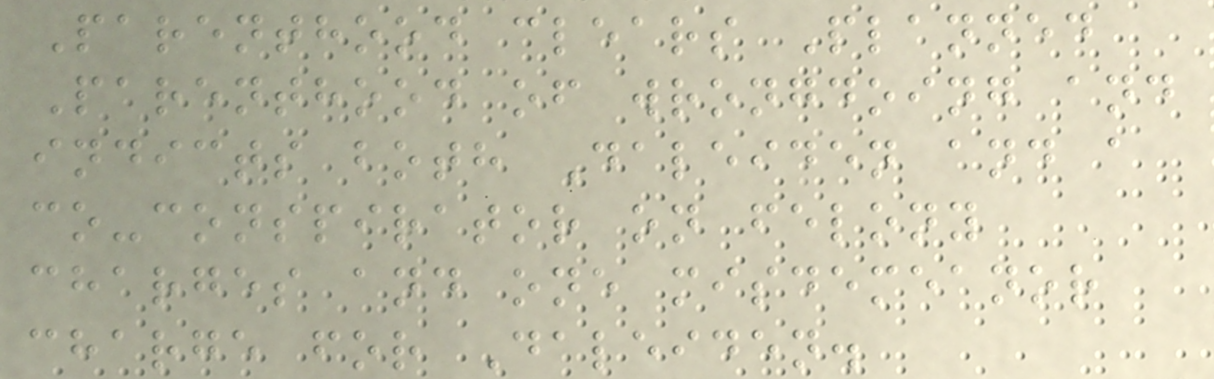Parenthood clears Planned
Parenthood of wrongdoing and
indicts both Daleiden and a
co-conspirator on felony
charges and one misdemeanor
charge for Daleiden.
